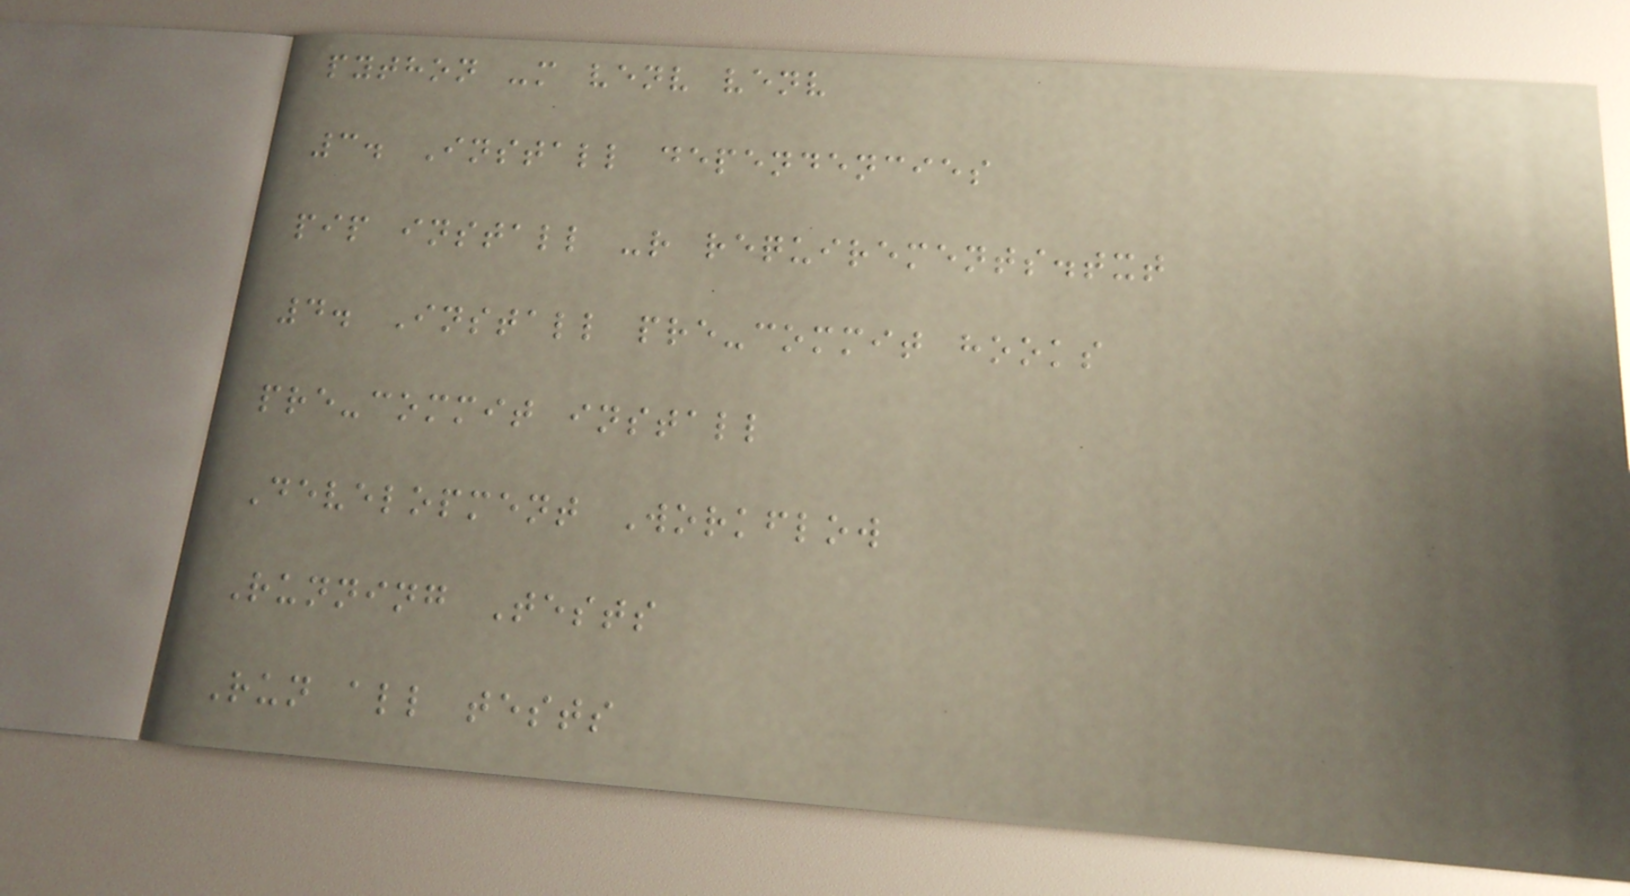python -m venv venv
3. Install dependencies
pip install -r requirements.txt
4. Install pre-commit hooks
pre-commit install
Development Workflow
Running Tests
Run all tests
